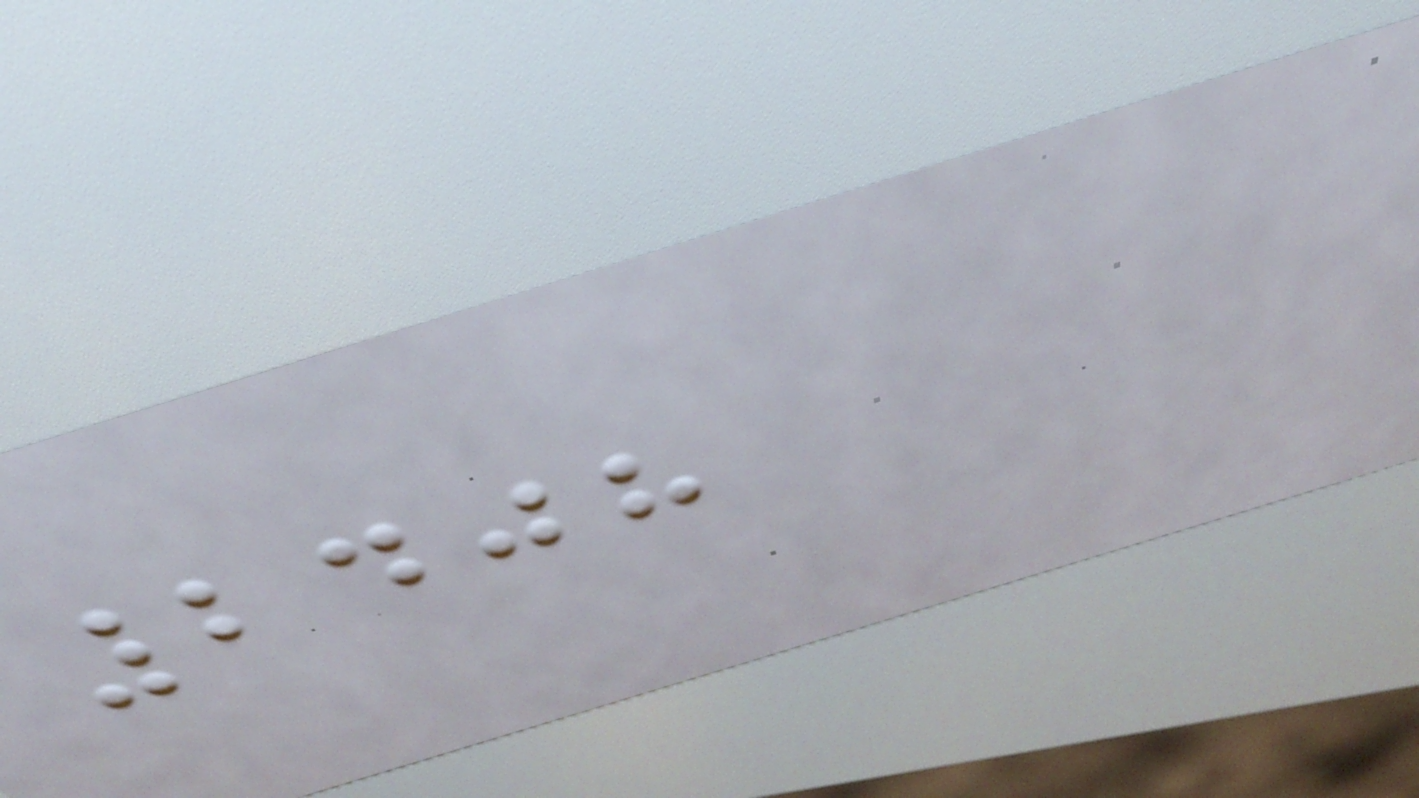2408
